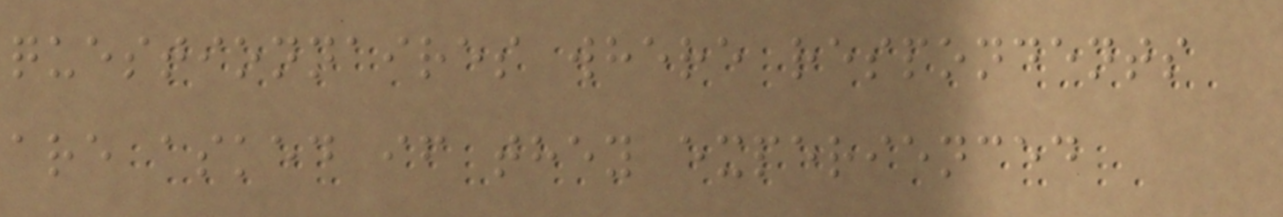questionnaires where respondents
are asked if they experienced
